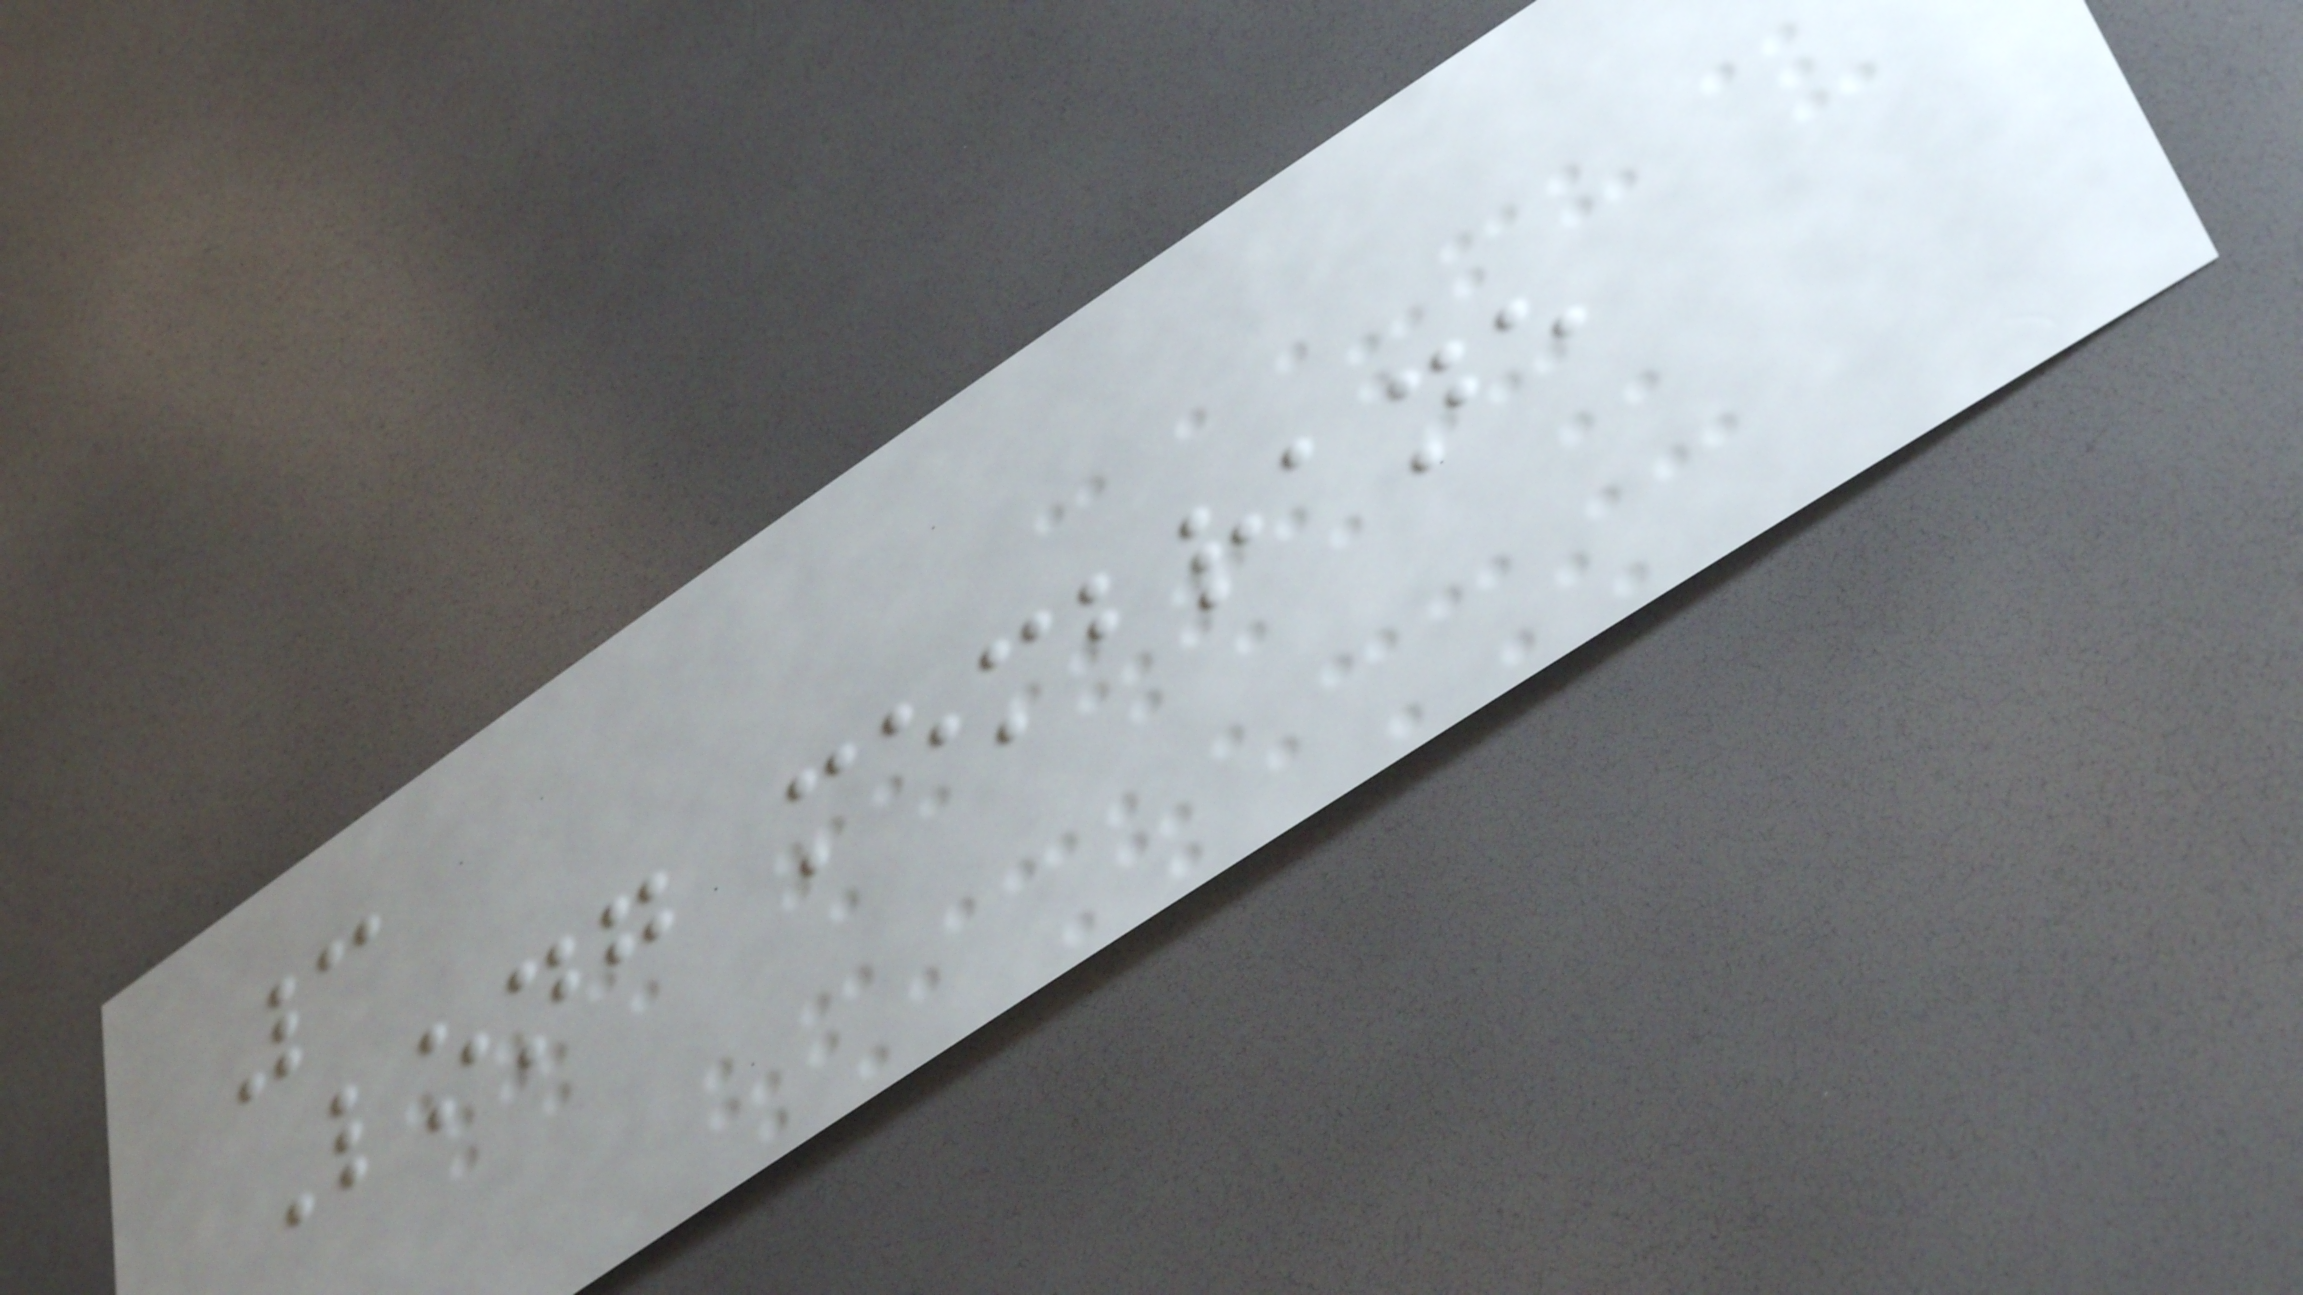3
Long membrane
